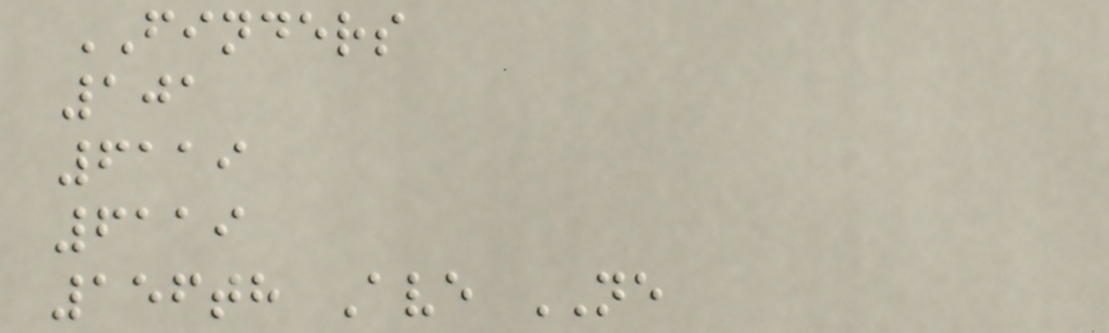FINDERS
101
6119
6119
156th Ave NE
